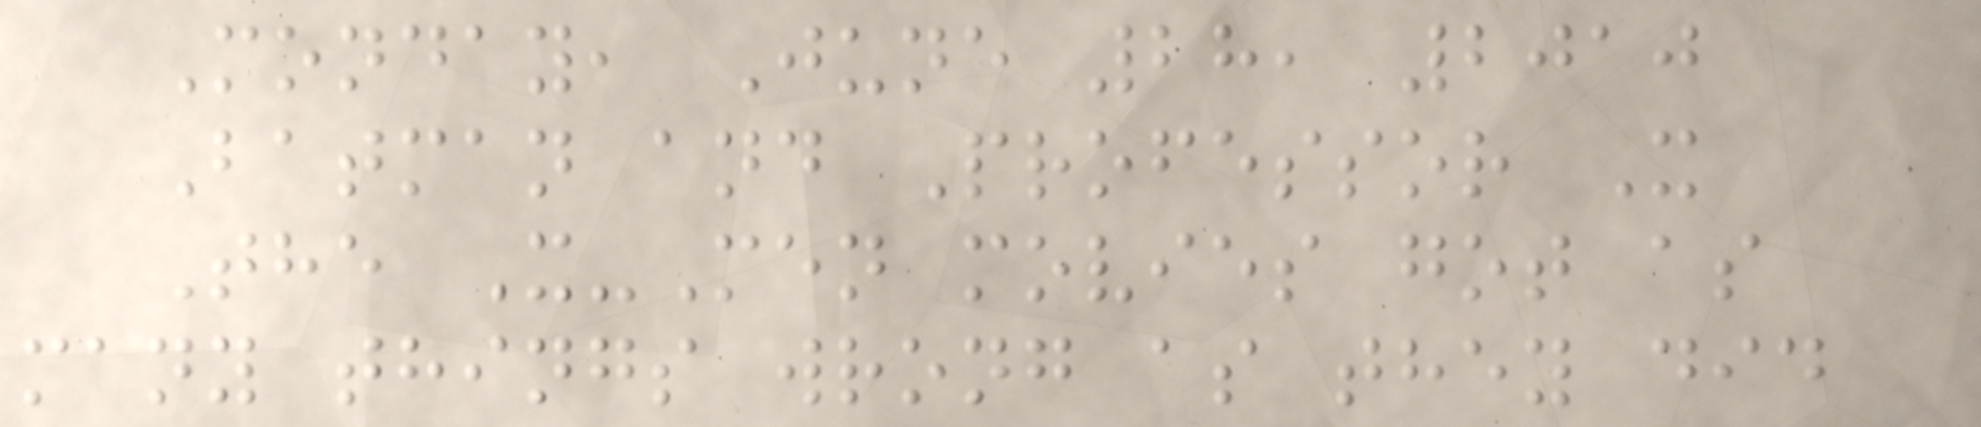Monday, June 28, 2010
Batman and Professor X
The X-Men movies got as
many things wrong as they did
